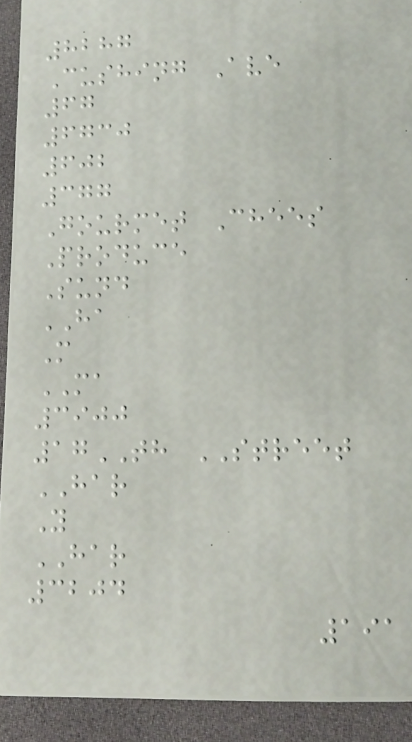8287
Cushing Ave
67
6730
602
377
Gourmet Chees
Produce
Sund
HA
M
MA
3900
17TH STREET
HAR
Y
HAR
3204
191
